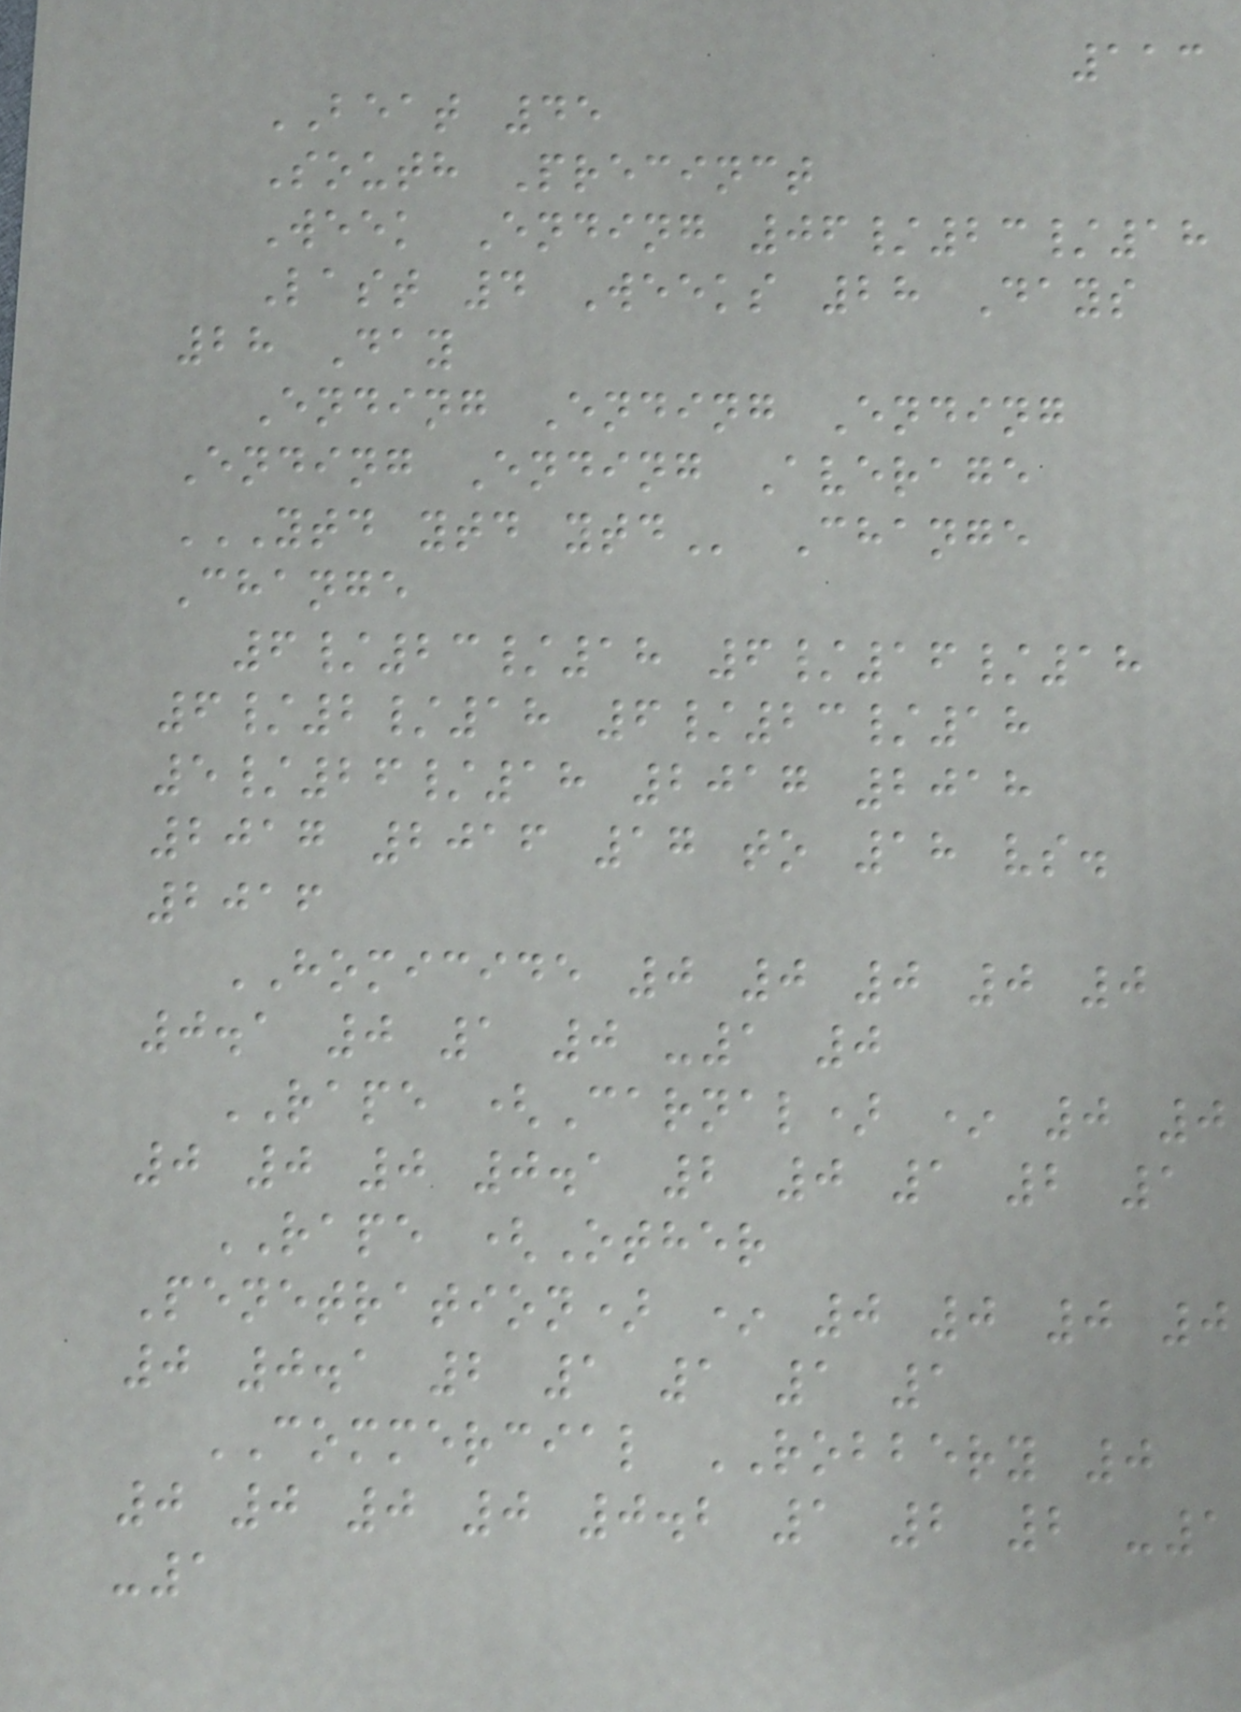113
BEAT 45
South Precinct
Week Ending 06/23/18
Last 4 Weeks 28 Days
28 Day
Ending Ending Ending
Ending Ending Average
YTD YTD YTD Change
Change
6/23/18 6/16/18
6/2/18 6/23/18
5/26/18 2017 2018
2017 2016 17 to 18 vs.
2016
HOMICIDE 0 0 0 0 0
0.1 0 1 0 -1 0
RAPE (Carnal) * 0 0
0 0 0 0.1 2 0 1 2 1
RAPE (Other
Penetration) * 0 0 0 0
0 0.1 2 1 1 1 1
COMMERCIAL ROBBERY 0
0 0 0 0 0.2 1 2 2 -1
-1
